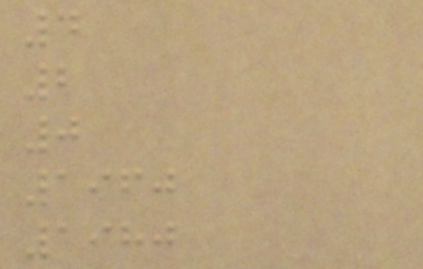4
2
0
1960
1980
